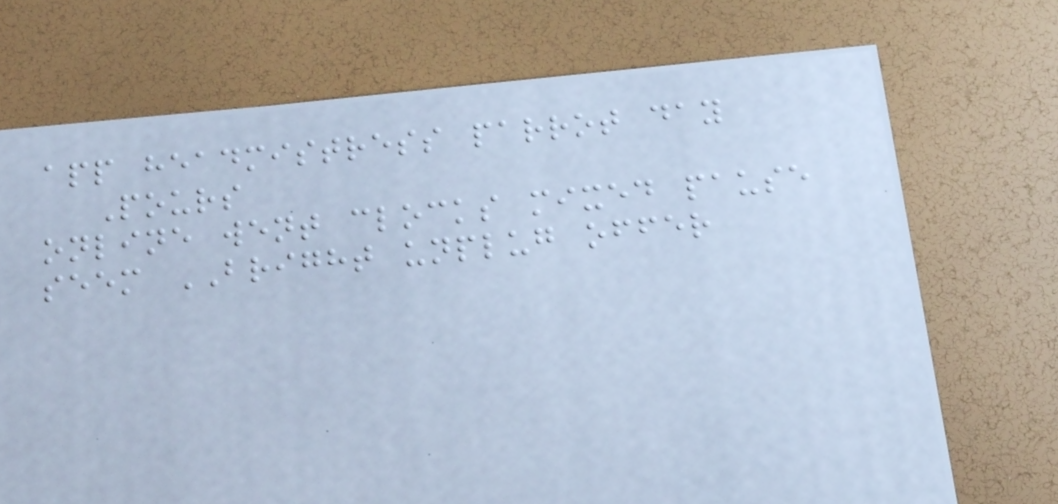app headmistress parrot day
Pours
online went clocks mixed pause
seem BRIGHT unplug offer
